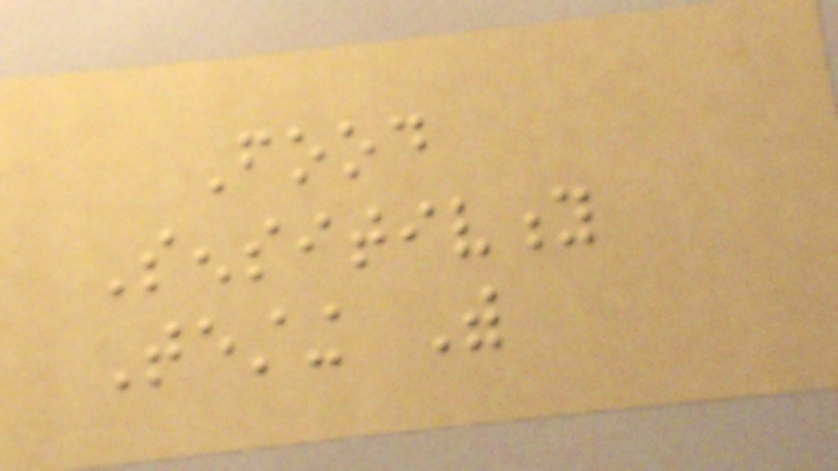Food
Sensitivity
Testing With
